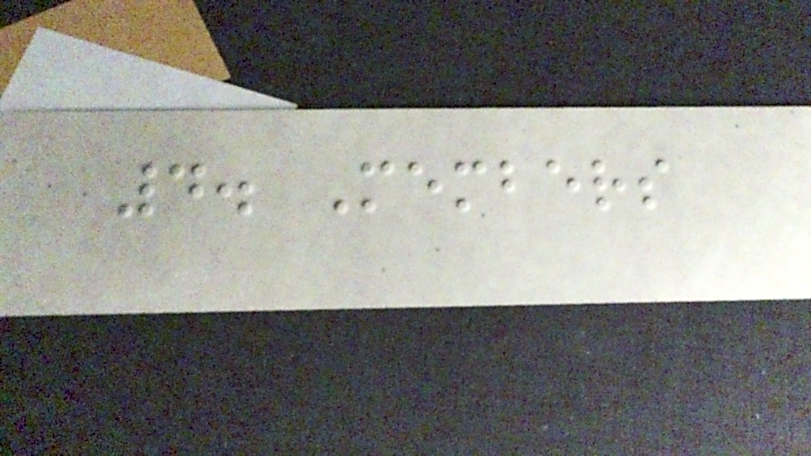4. Members
